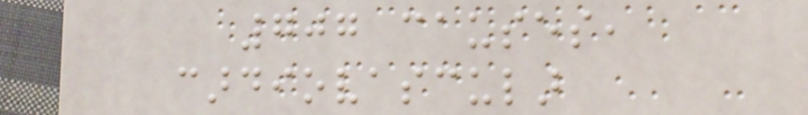707 causes,
cardiovascular
